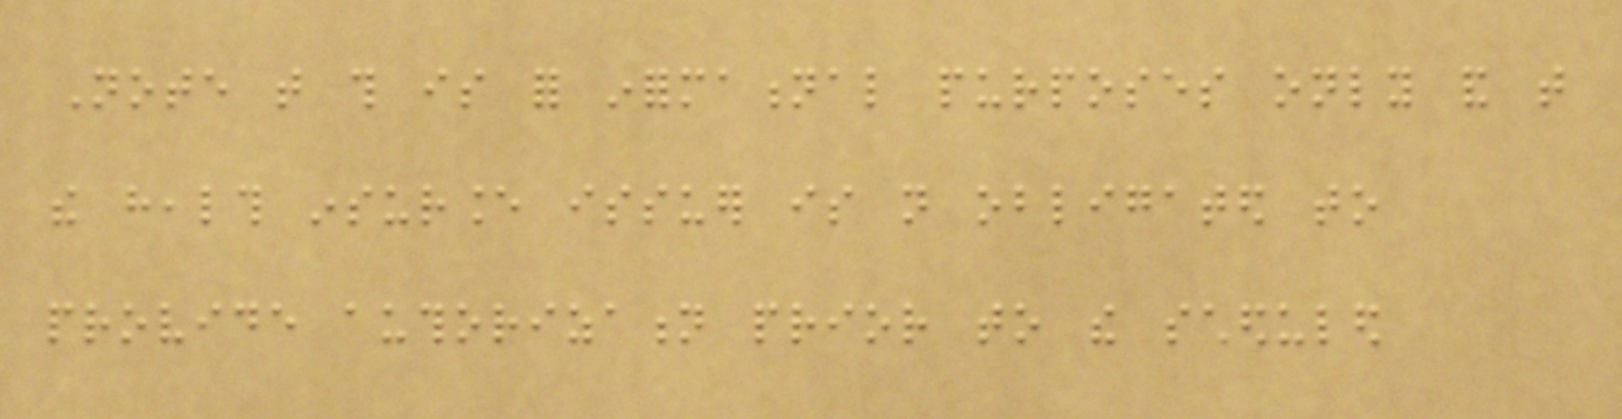Note that this is for informational purposes only and that
the health insurance issuer is not obligated to
provide authorization prior to the scheduled
